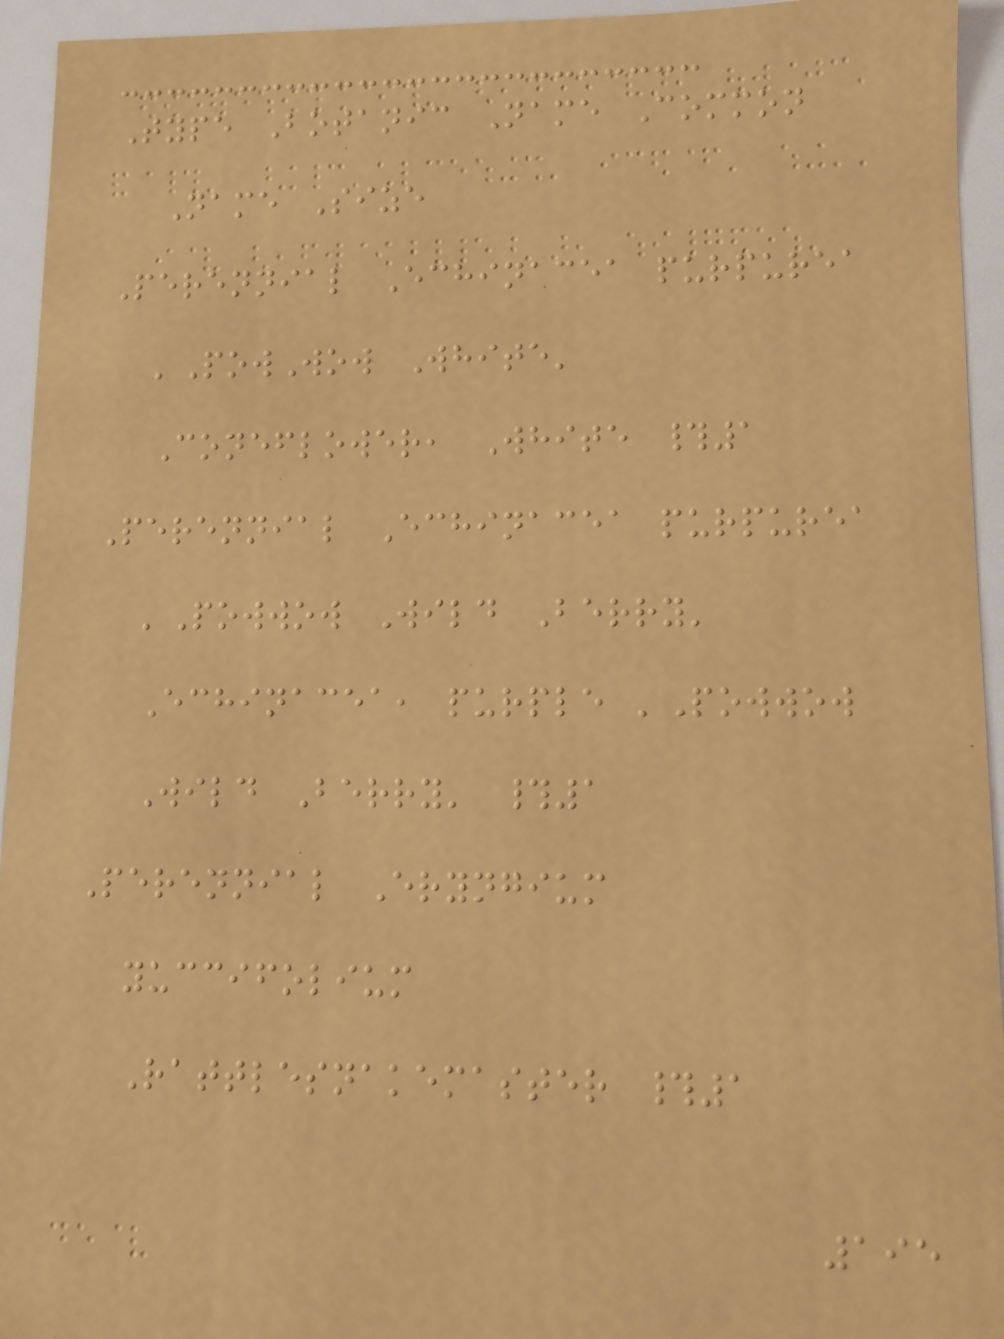Type Botanic Name Common
Name Size
Perennial Echinacea purpurea
'PowWow White'
Coneflower, White #1
Perennial Echinacea purpurea
'Powwow Wild Berry'
Echinacea, purple 'Powwow
Wild Berry' #1
Perennial Eryngium
yuccifolium
Rattlesnakemaster #1
195
